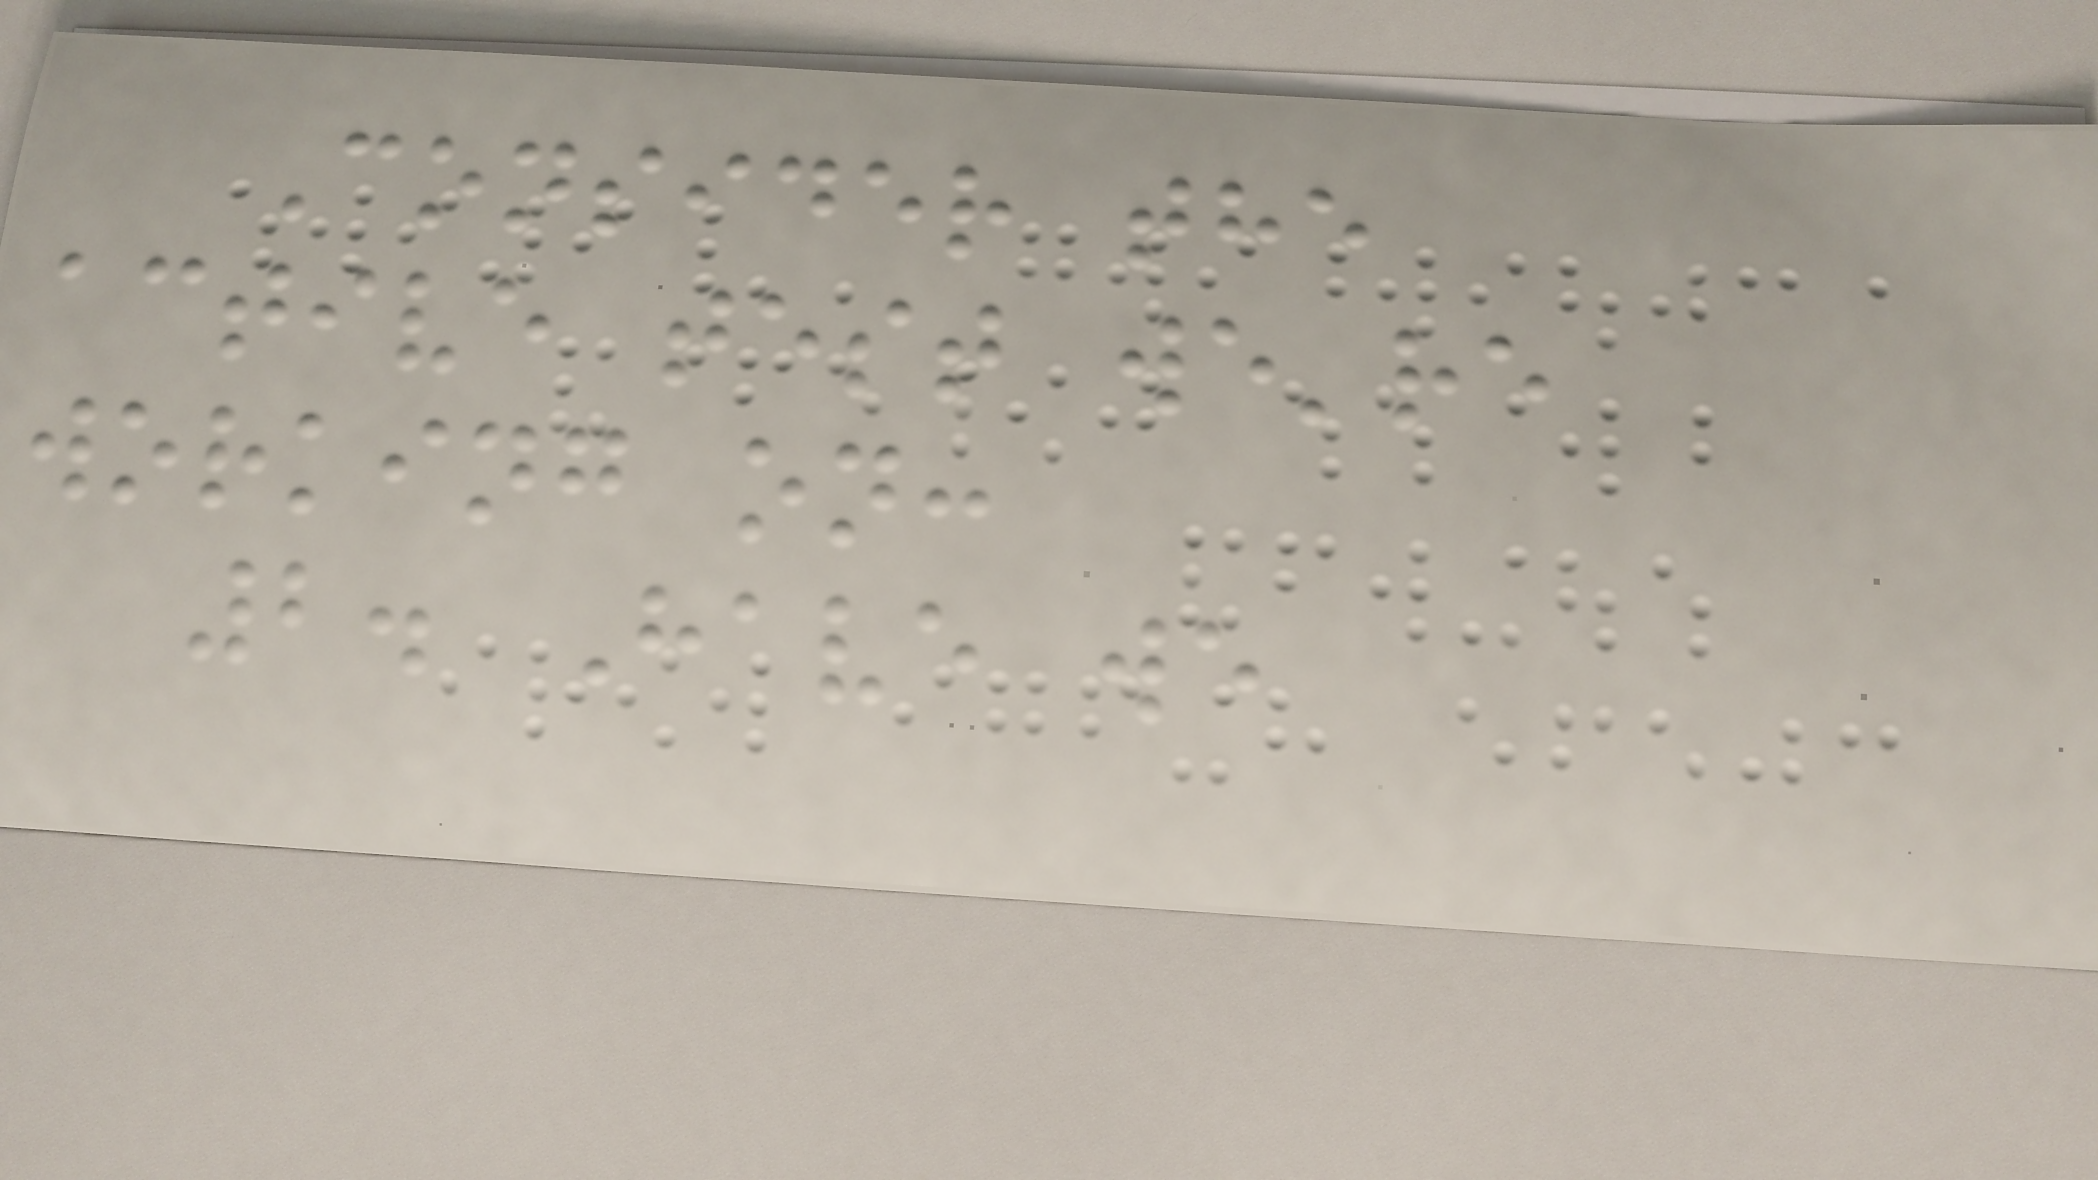Consider the
active test we're
working on:
2. Have we
